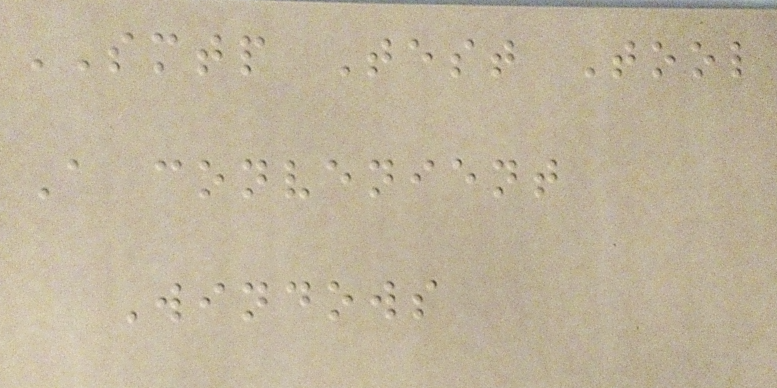SMTP Test Tool
A convenient
Windows
